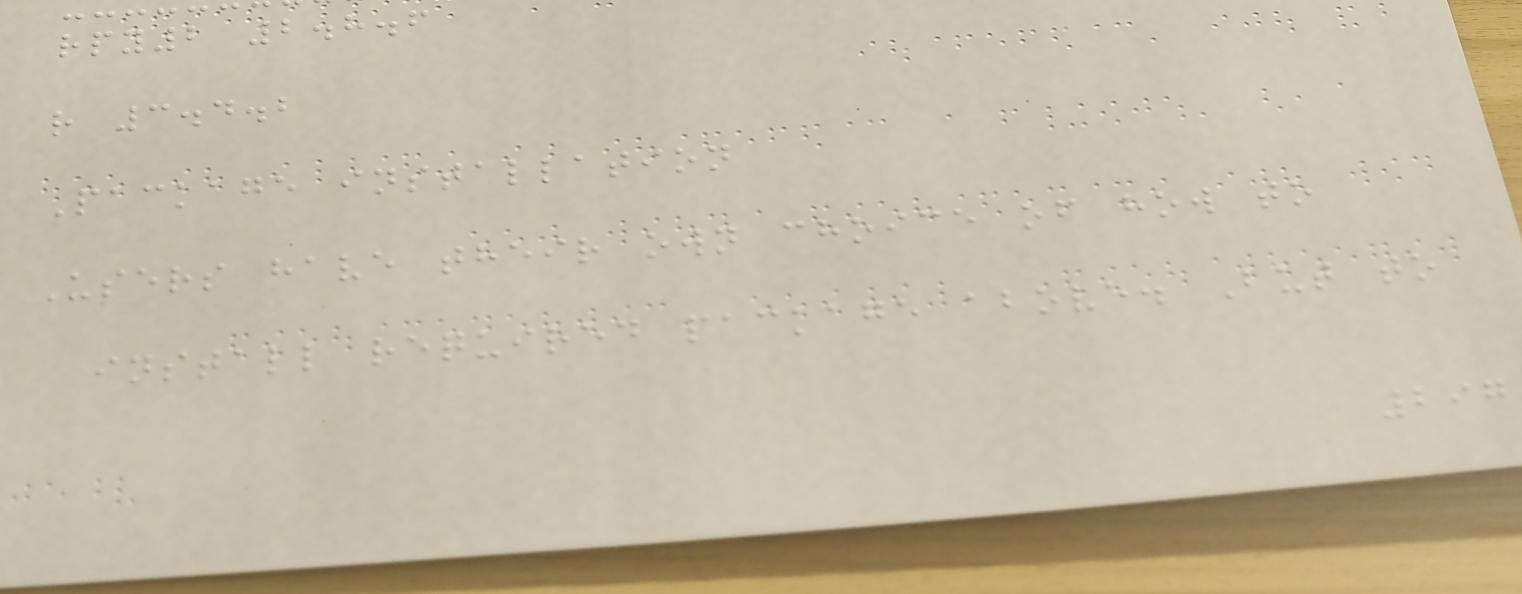rpy2 2.8.6
r 3.4.2
Package installation
Users have their own choice of how to
install required package above. But to
297
